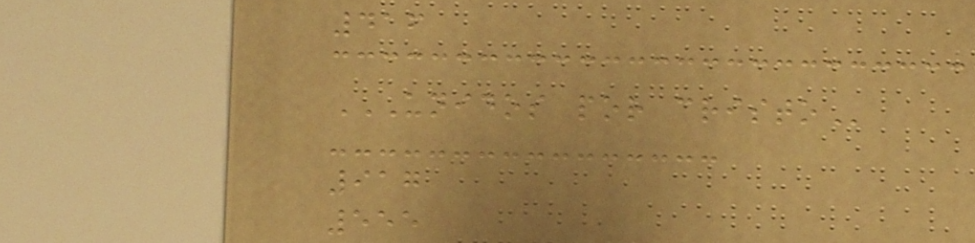416
UNIDOS POR CRISTO
917
555
